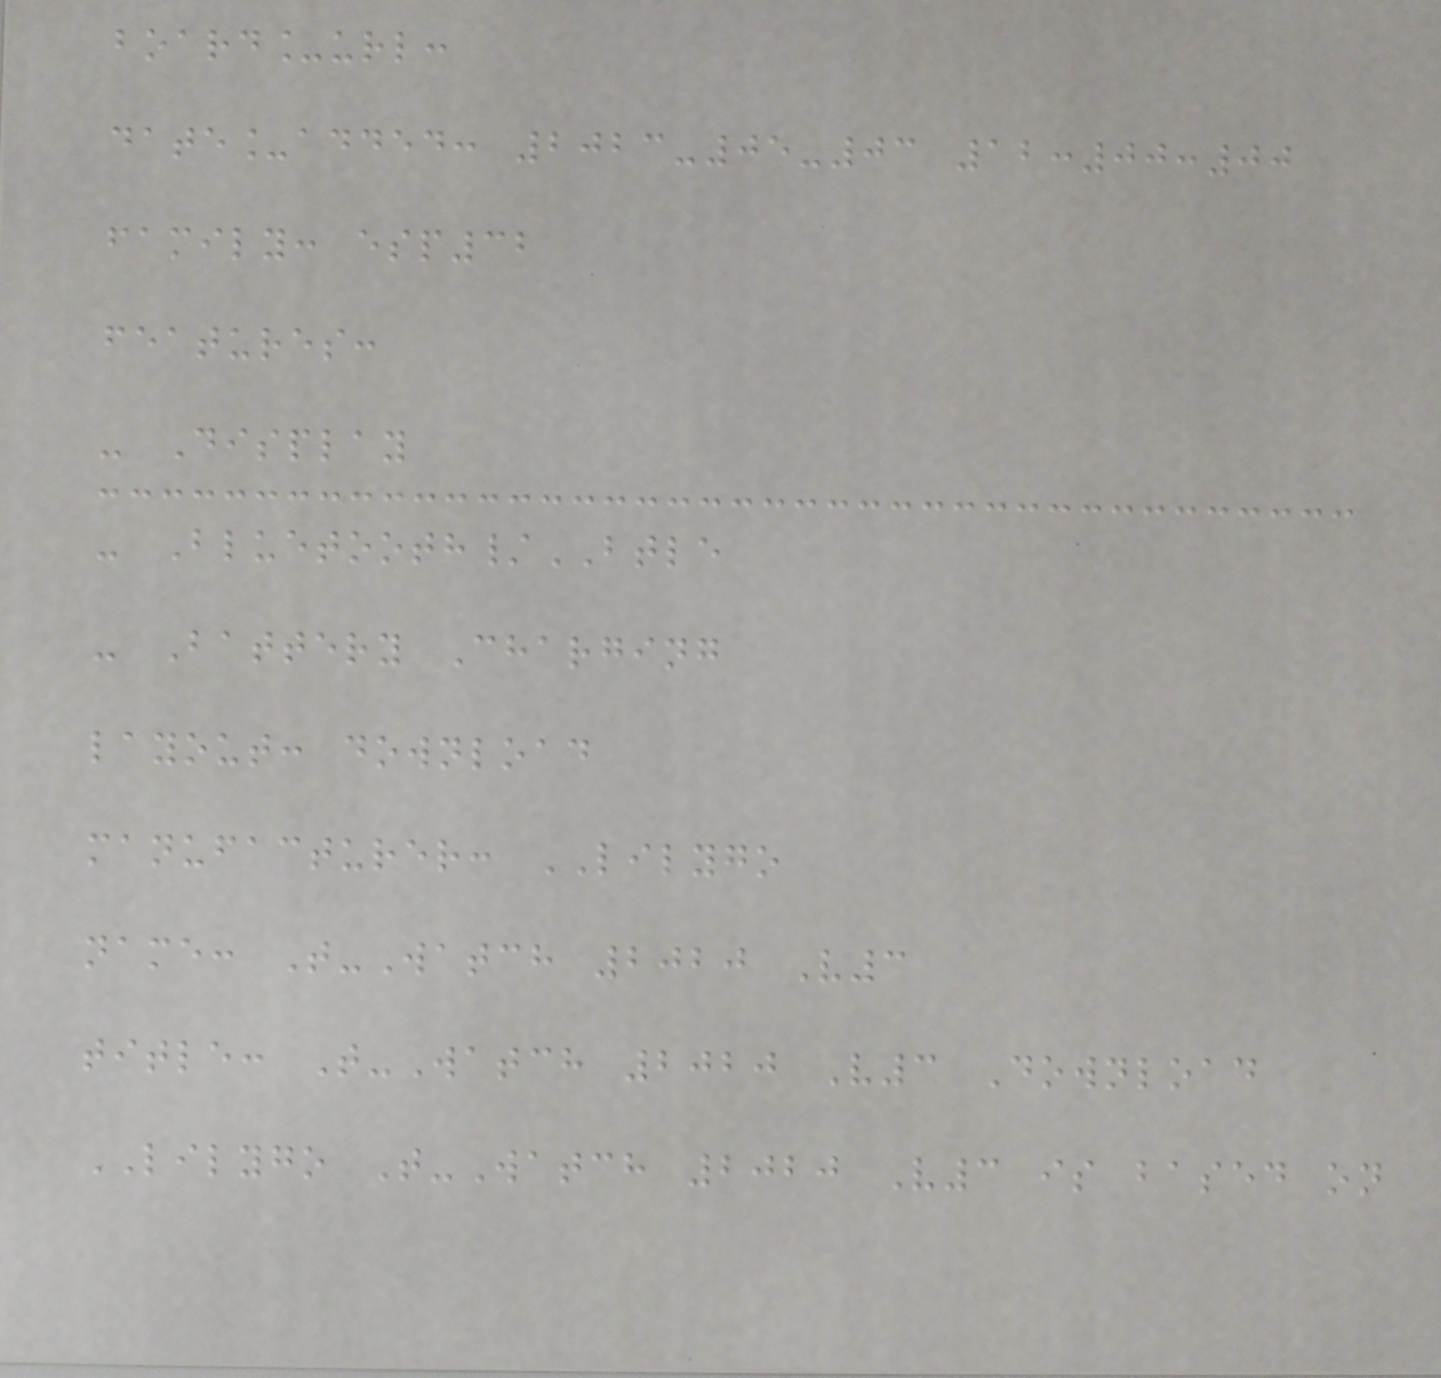board_url:
date_added: 2023-05-03 12:00:00
family: esp32
features:
- Display
- Bluetooth/BTLE
- Battery Charging
layout: download
manufacturer: LILYGO
name: T-Watch 2020 V3
title: T-Watch 2020 V3 Download
LILYGO T-Watch 2020 V3 is based on
